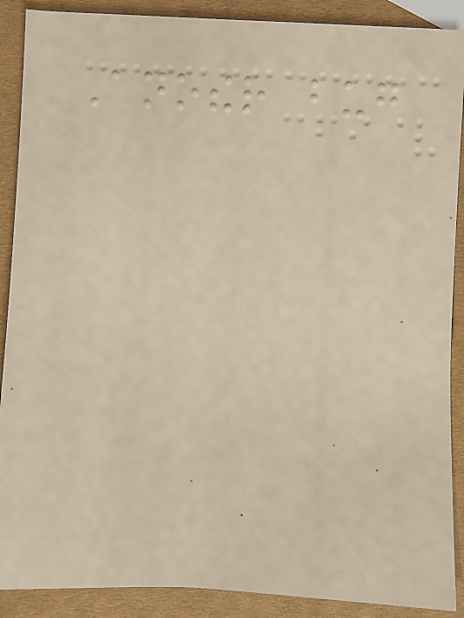Another bug
